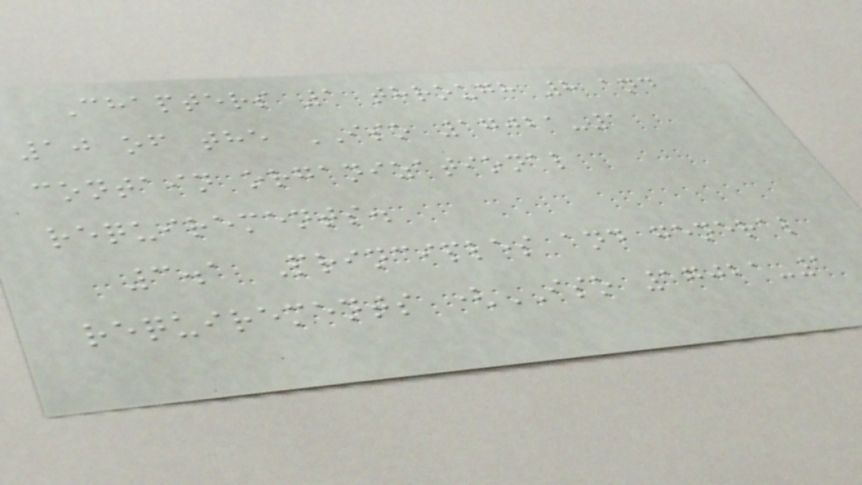Chapters 1 through 8 and
10 of the ISO 17021-1
contain organizational
requirements.
3.1 Principles and general
requirements (ISO 17021-1
